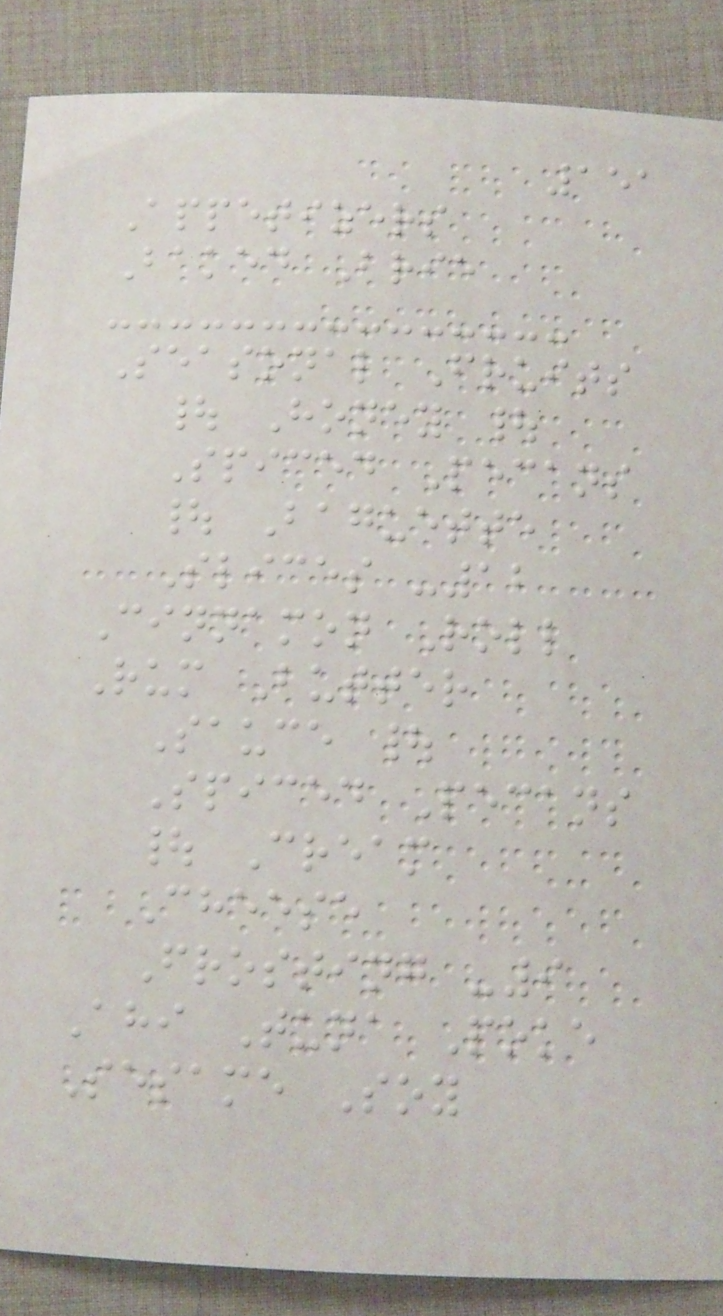151
Appetizers
Baked Brie
Seasonal Fruits
| Honey |
Spiced Pecans
| Baguette
Slices -12
Cinnamon Roll
Rum Butter
Sauce |
Spiced Pecans
| Cream
Cheese
Frosting -9
Ahi Tuna Poke
Sesame Soy
